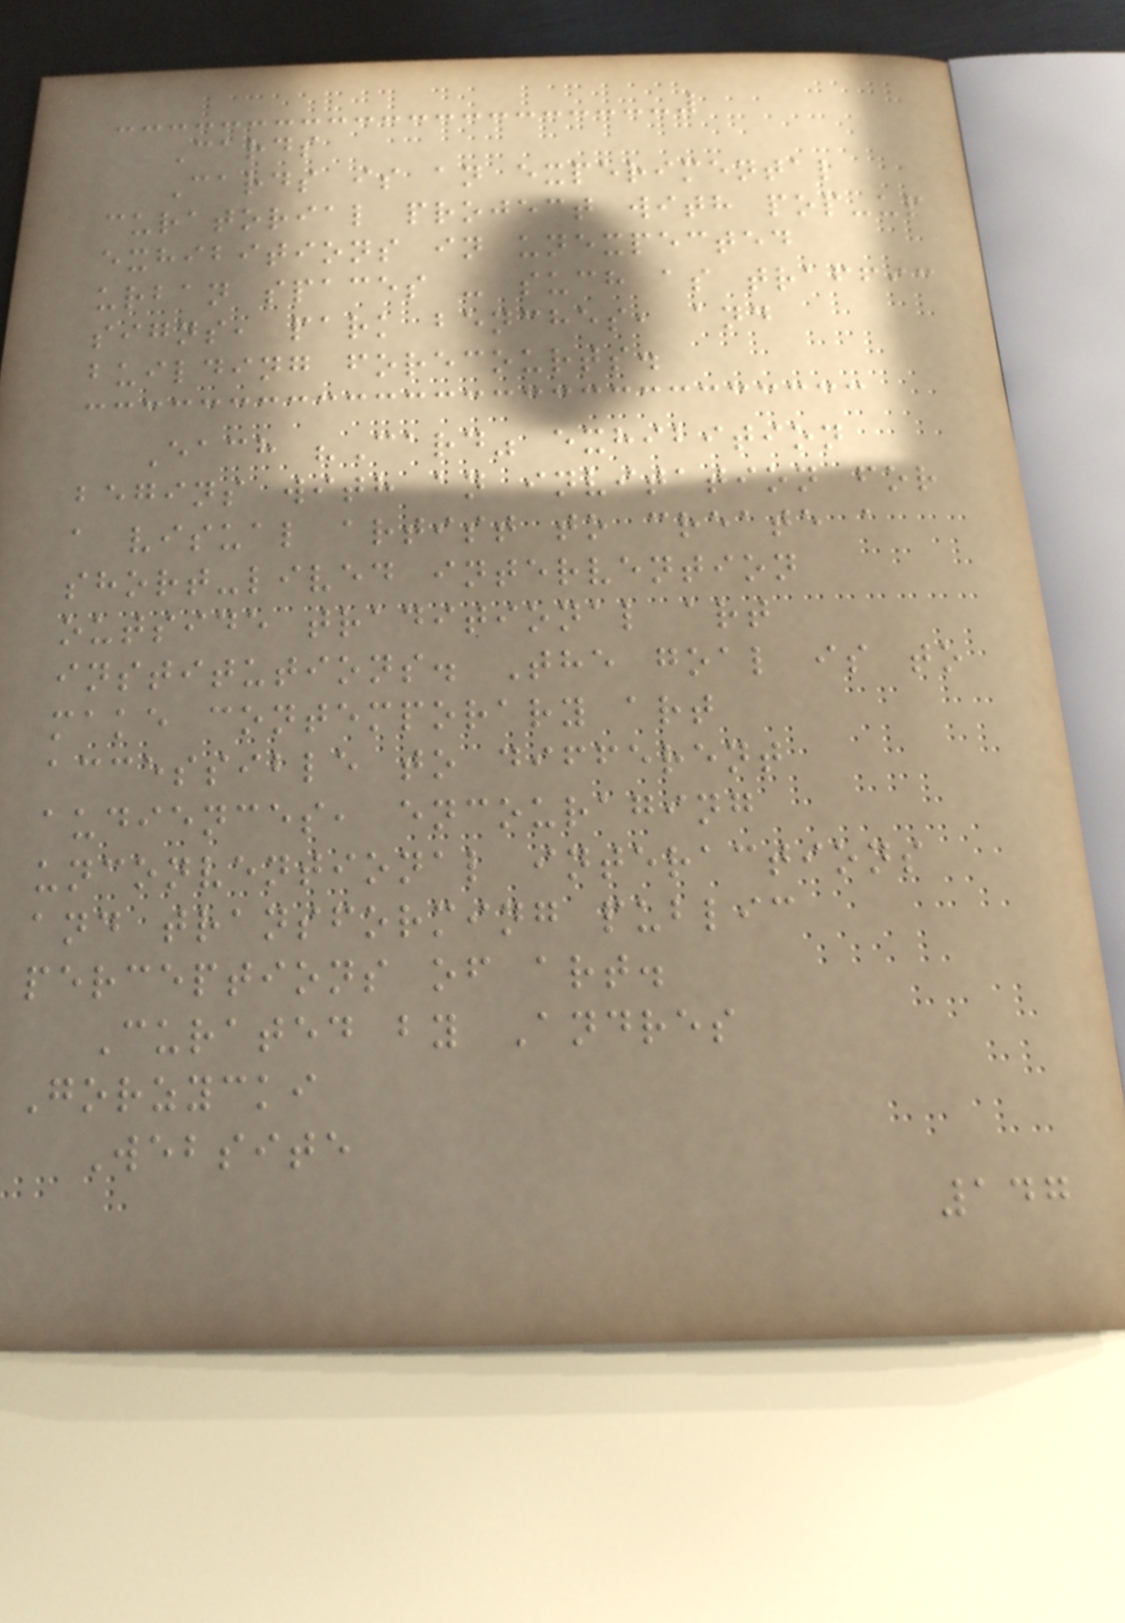Cards
Cards is an experimental
curatorial project with pop-up
exhibitions in unexpected
urban spaces - such as traffic
signs, park benches, and
building forecourts.
Each "Card" exhibition
begins with an invitation for
a visual artist to create a
short-lived intervention
outside traditional art
institutions. The goal is to
make contemporary art
accessible to different
audiences, encouraging
unconventional interactions
and transforming public
perceptions of art.
Curated by Andres
Gorzycki
Website
147
